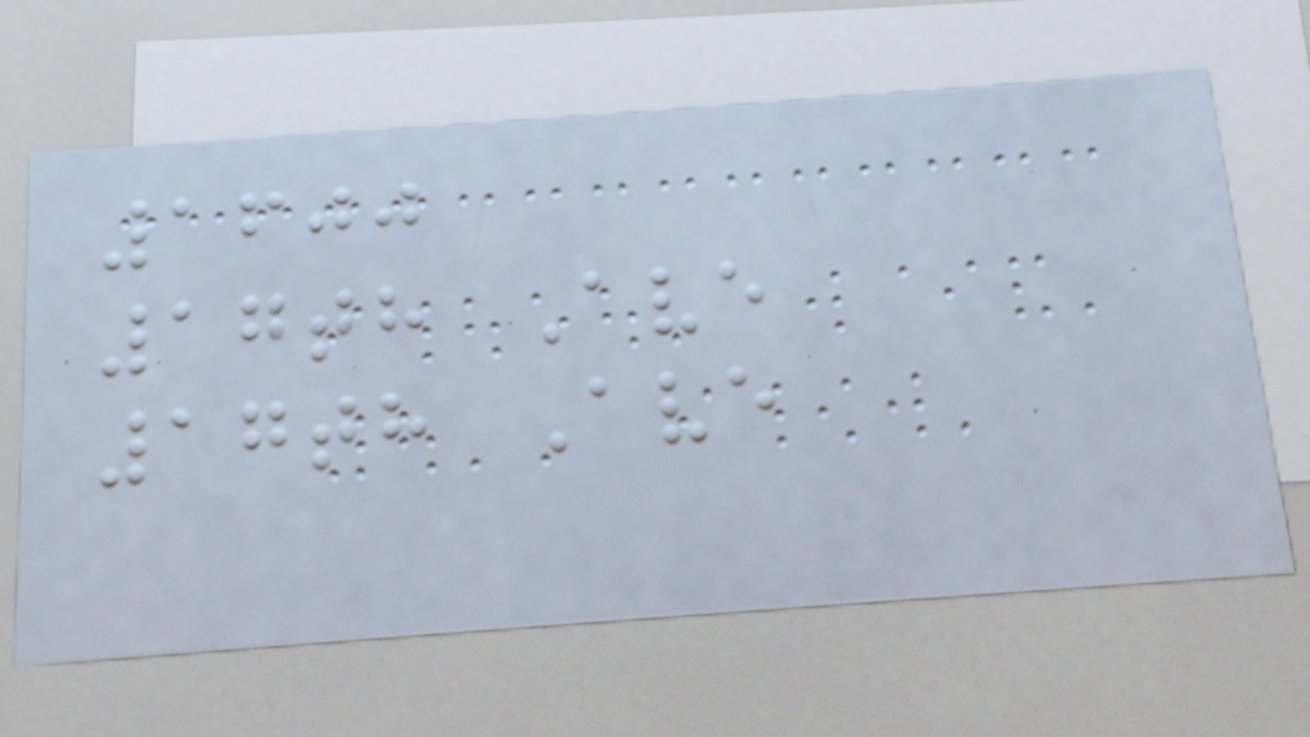1600
17th Ave
17th Ave
